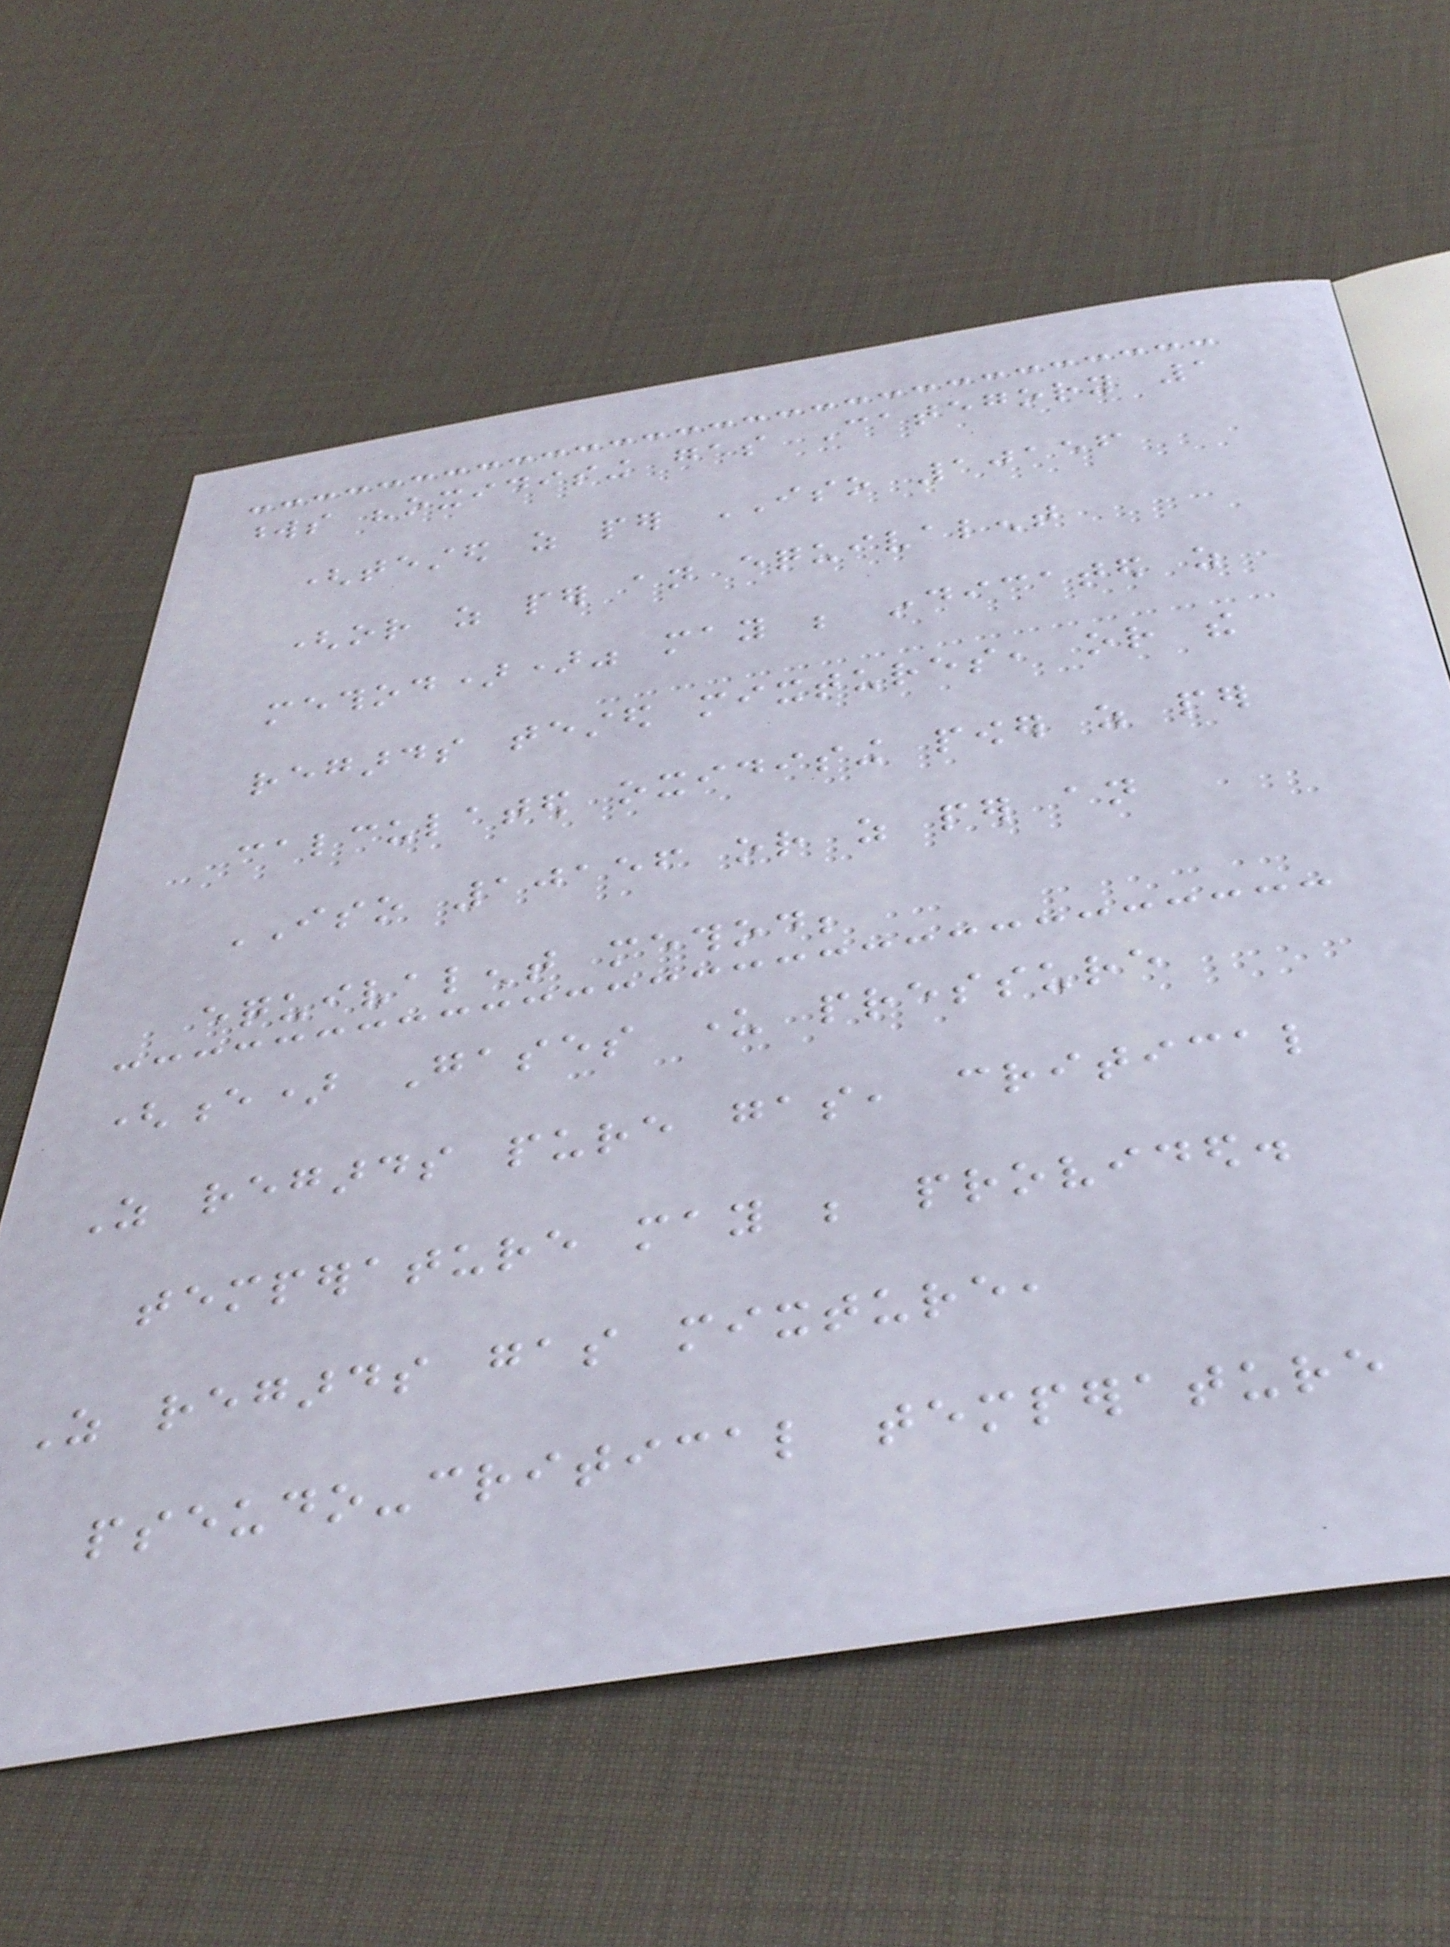words "oxidising gas Category 1
(tested as per ISO 10156
(or as per an equivalent
method))" may be indicated as
regards tested mixtures, or the
calculated oxidising power as per
ISO 10156 or as per an
equivalent method;
(e) Gases under pressure
As regards pure gas, critical
temperature may be provided.
As regards gas mixture,
pseudo-critical temperature
